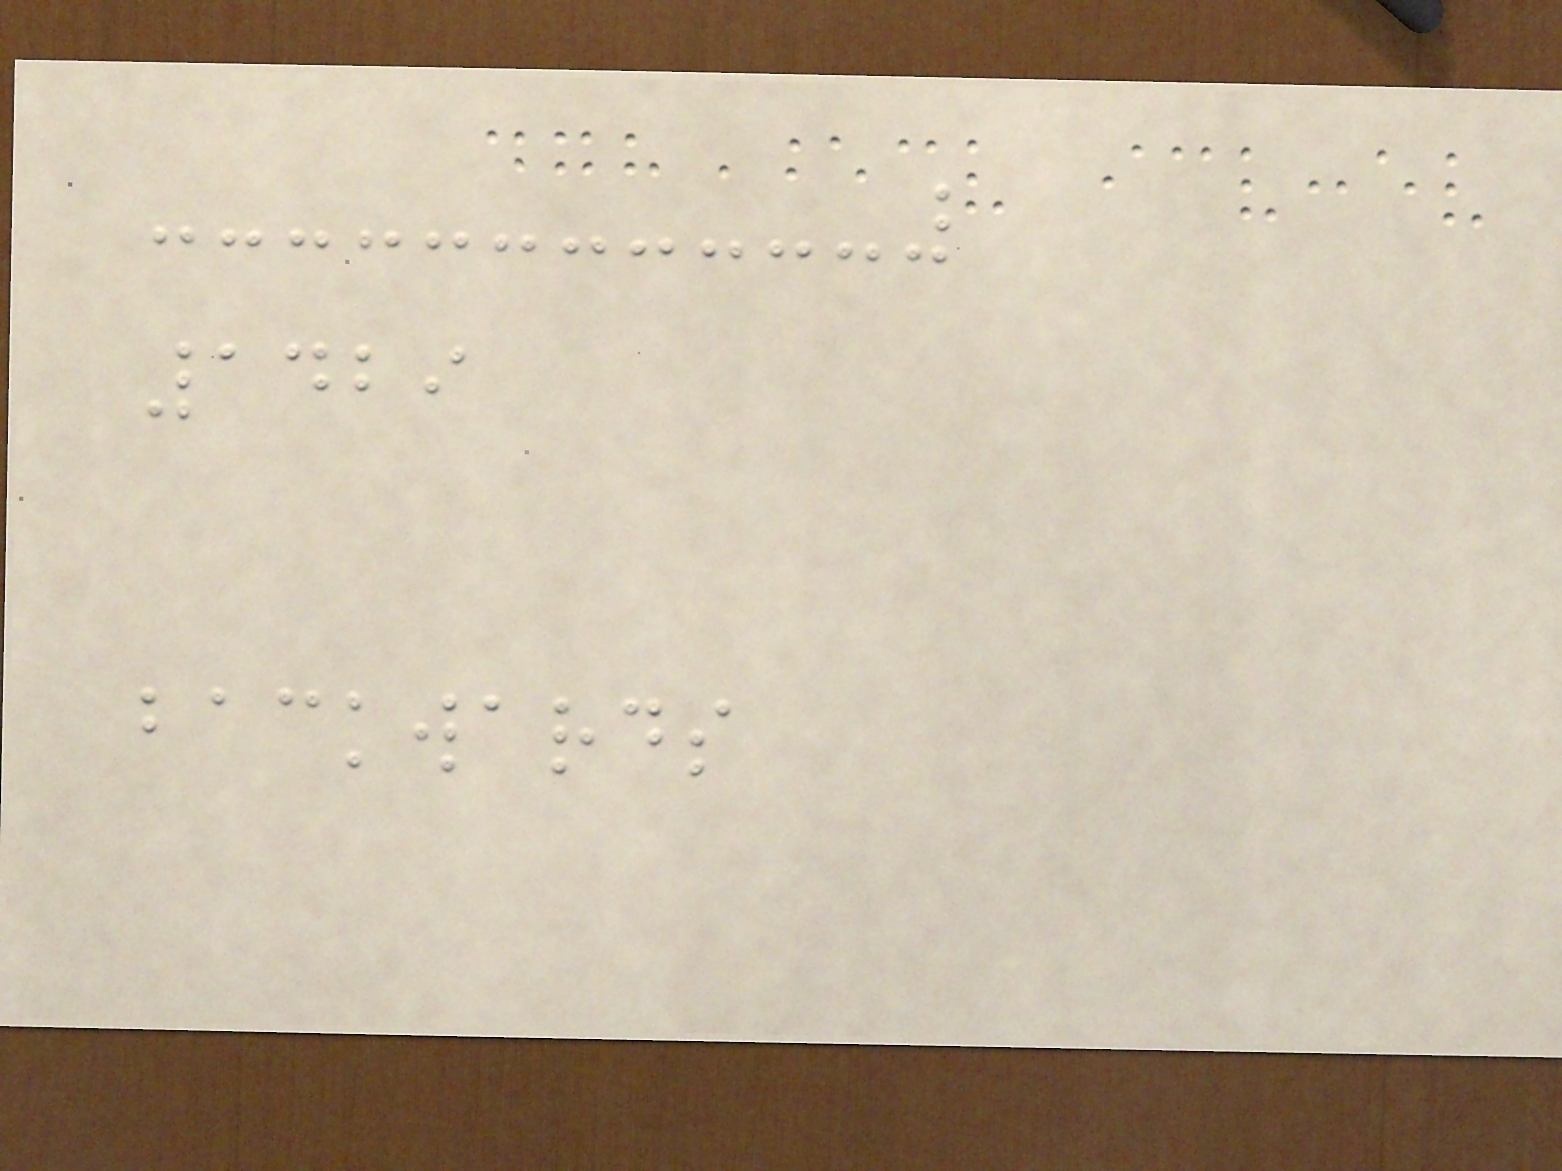1429
backwards
